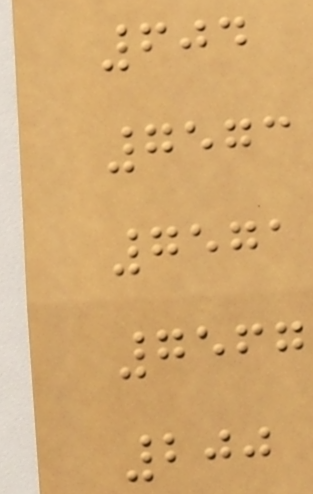604
7573
7571
7567
200
